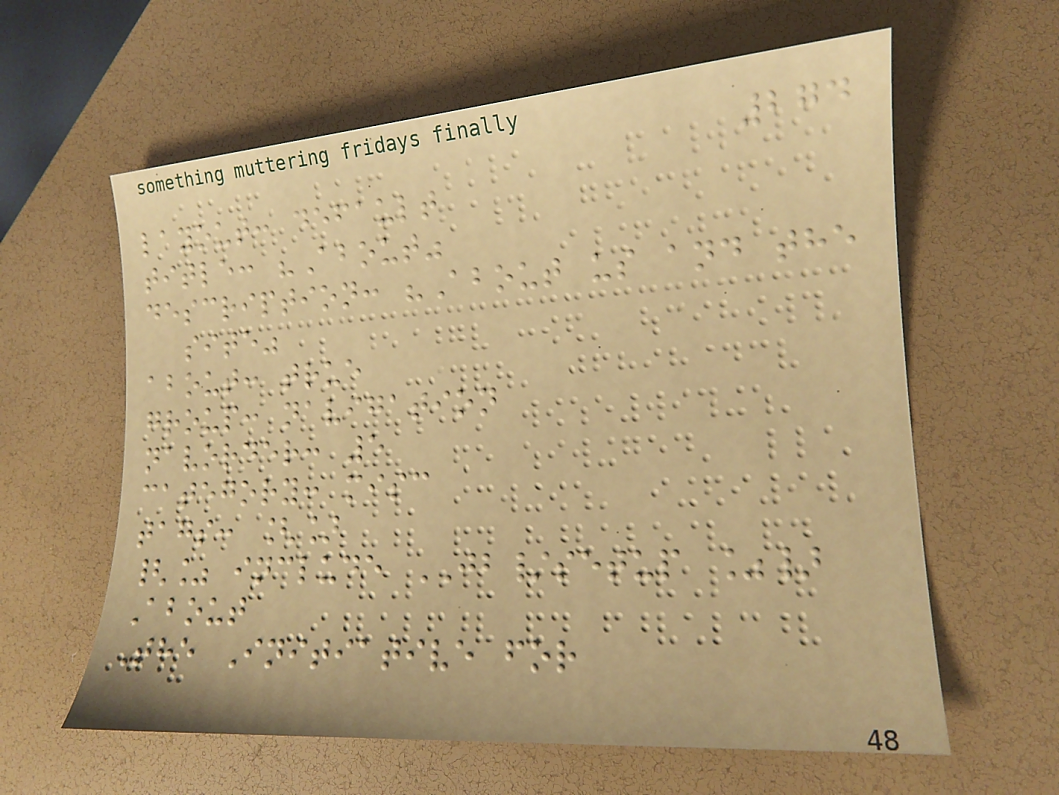274
layout: default
title: "About"
description: "About us and the
site"
about: true
group: navigation
navorder: 5
category: misc
tags: []
{% include JB/setup %}
About
The Initiative for
